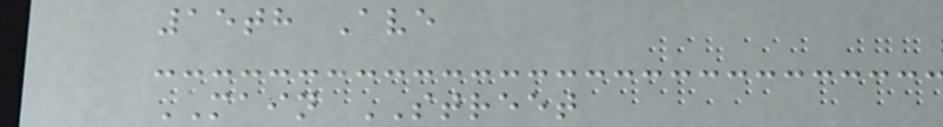15th Ave
MAIN STREET
